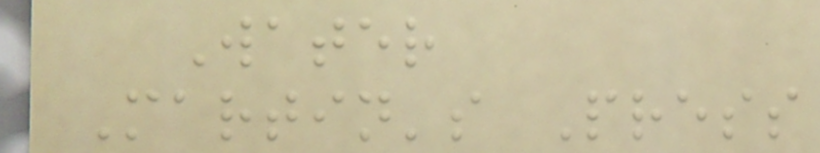Water
Martin's Press
